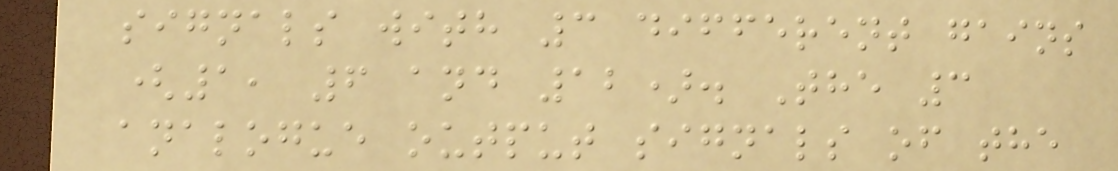signals with 3 different gains
(1, 6 and 12). The 3
analogue output signals of the
